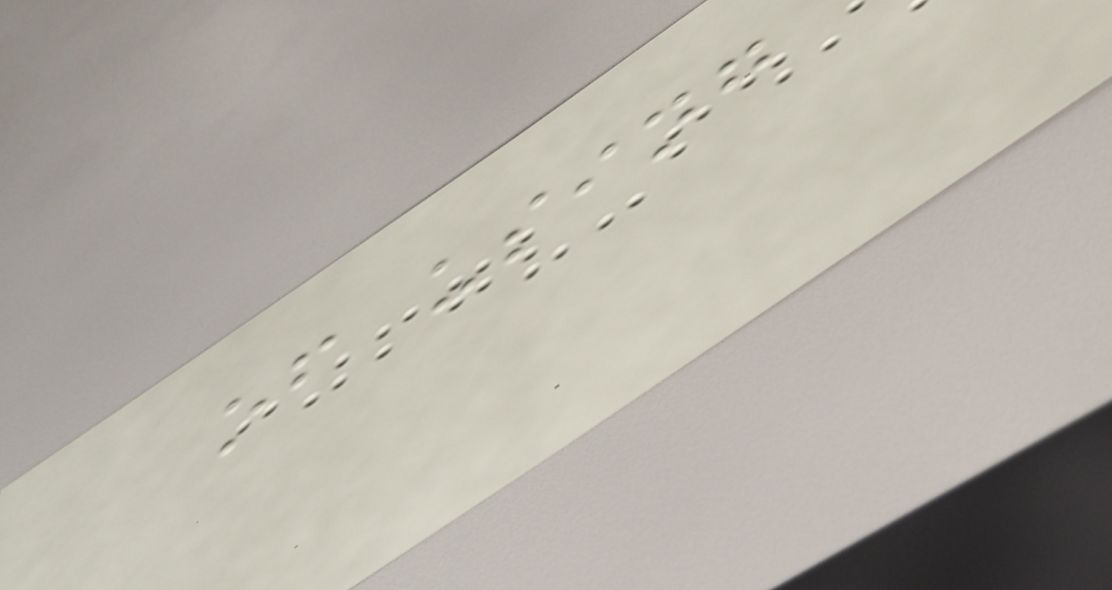of using
